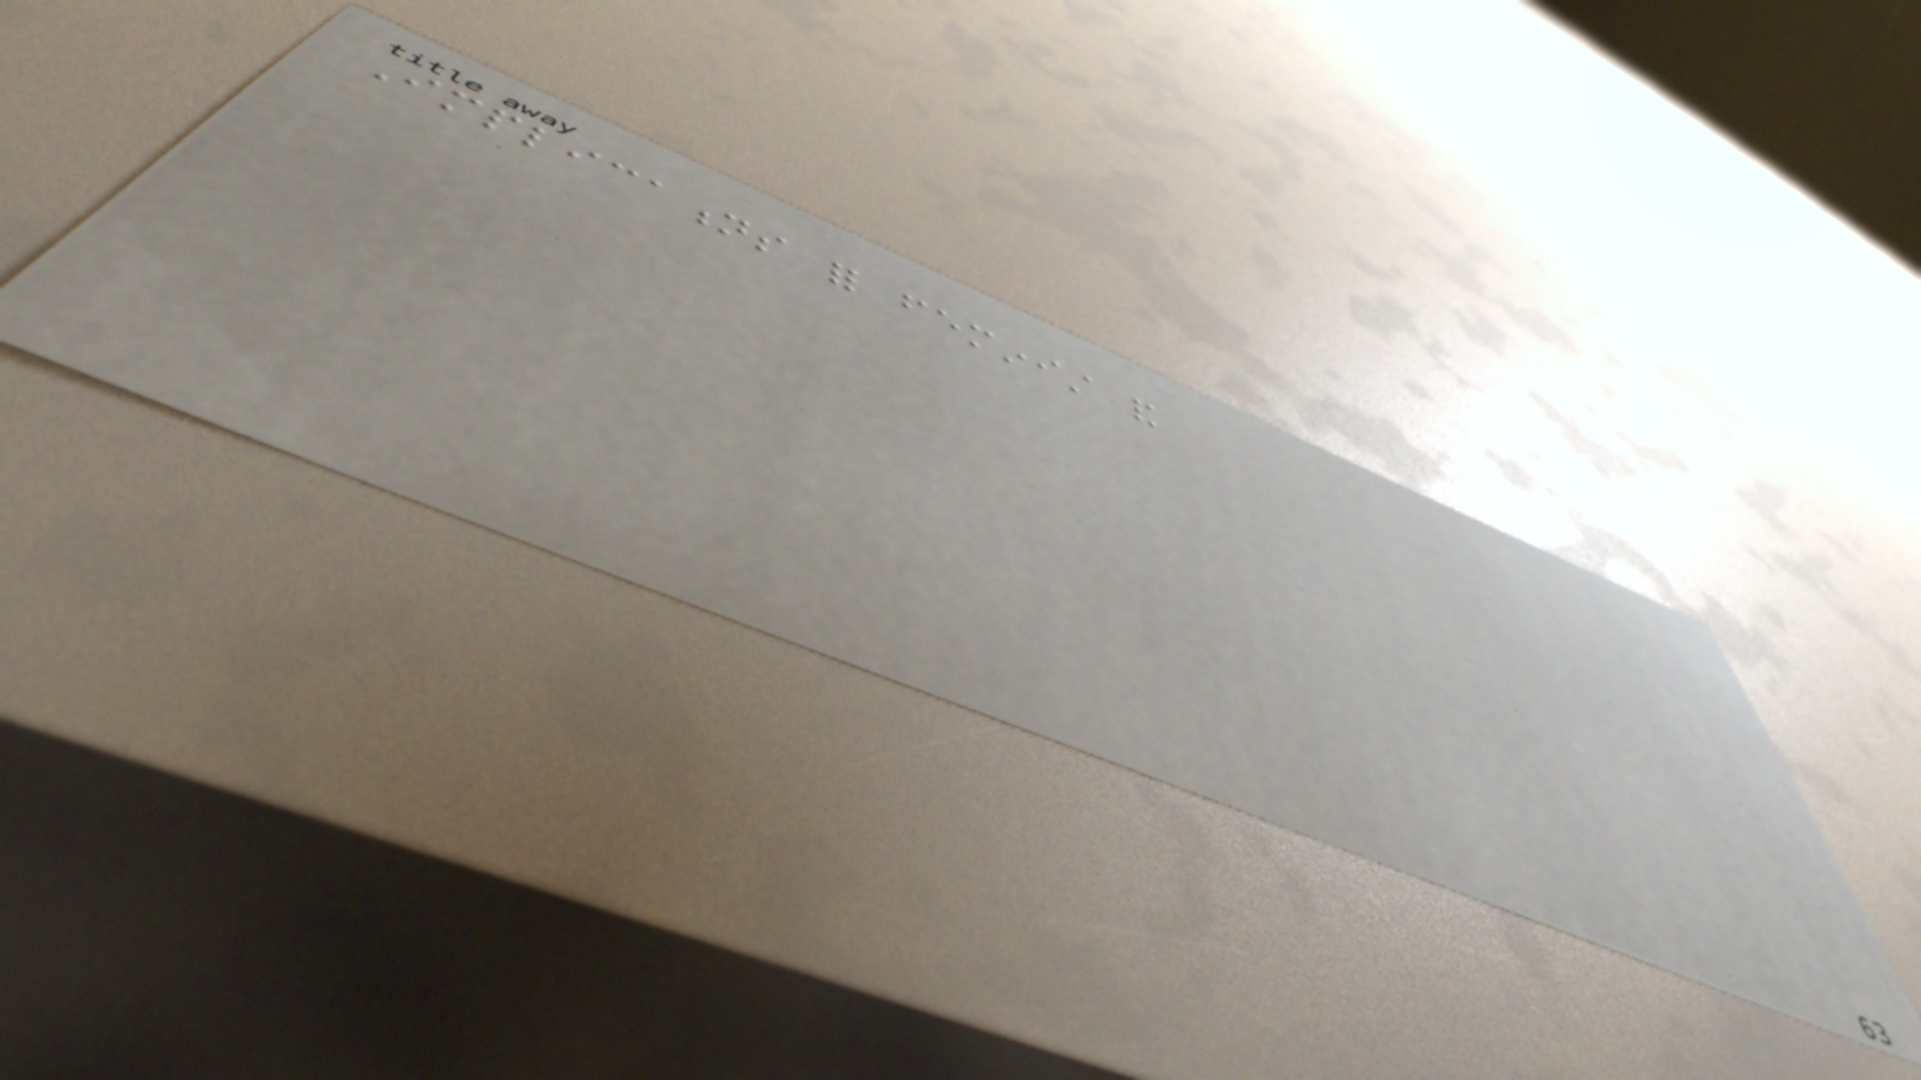Implications for feminist and
